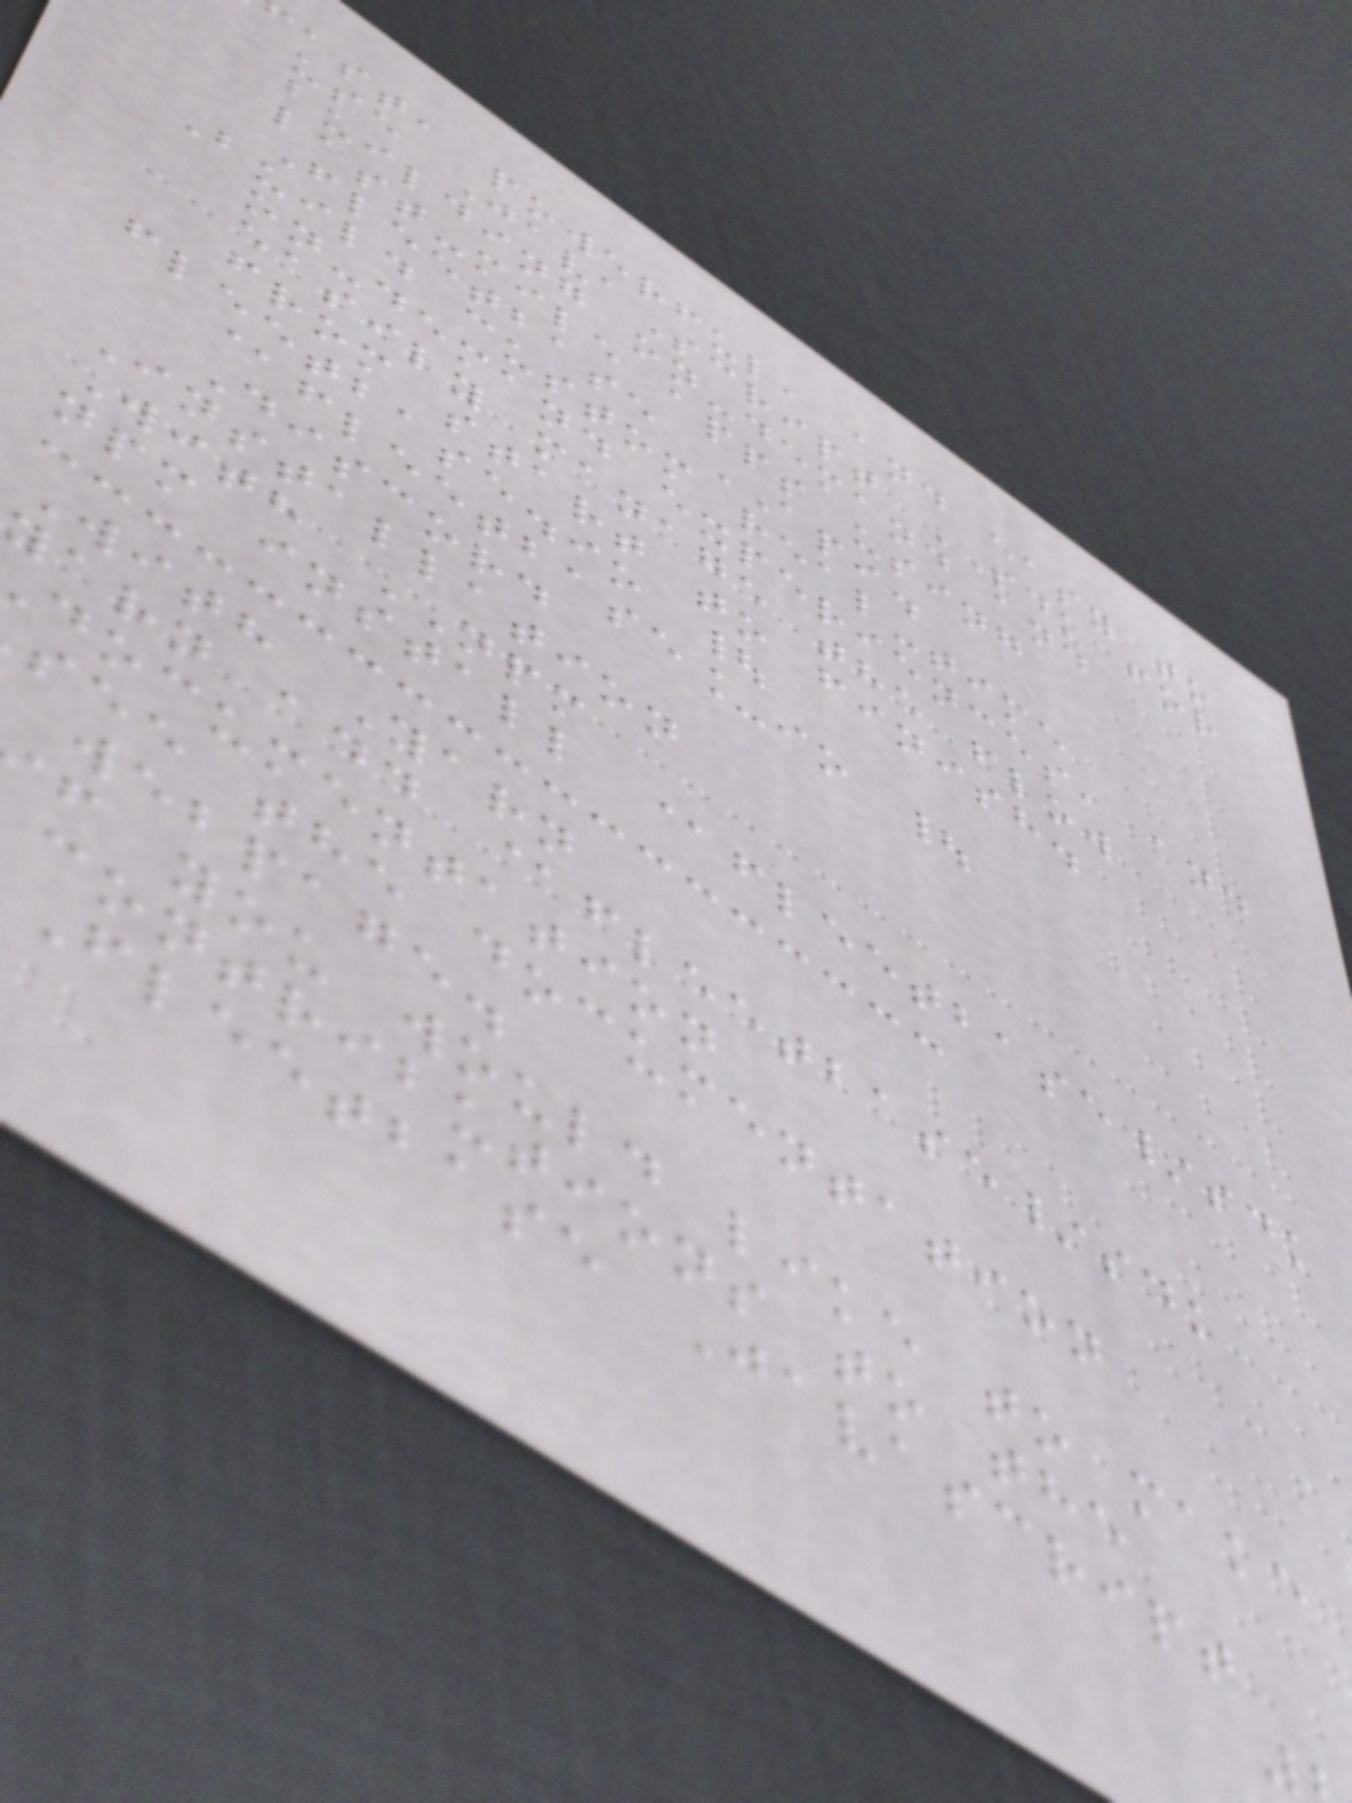ast, powerful, and easy to
use JavaScript SDK for
building on-demand and
last-mile apps using
Fleetbase API.
Build custom real-time
on-demand experiences, and
easily manage the flow
from start to finish.
fleetbase.io |
@fleetbase_io |
Discord
Installation
With NPM
npm install @fleetbase/sdk
With Yarn
yarn add @fleetbase/sdk
documentation
see the documentation
webpage.
f you would like to make
contributions to the
Fleetbase Javascript
